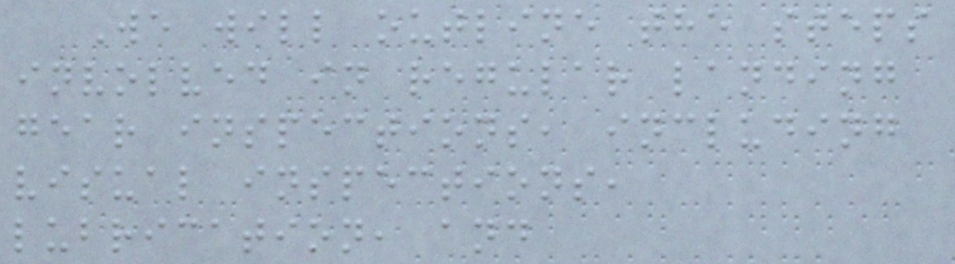We will outline the steps
involved in regular landing
gear inspections, including
visual inspections,
lubrication, and
